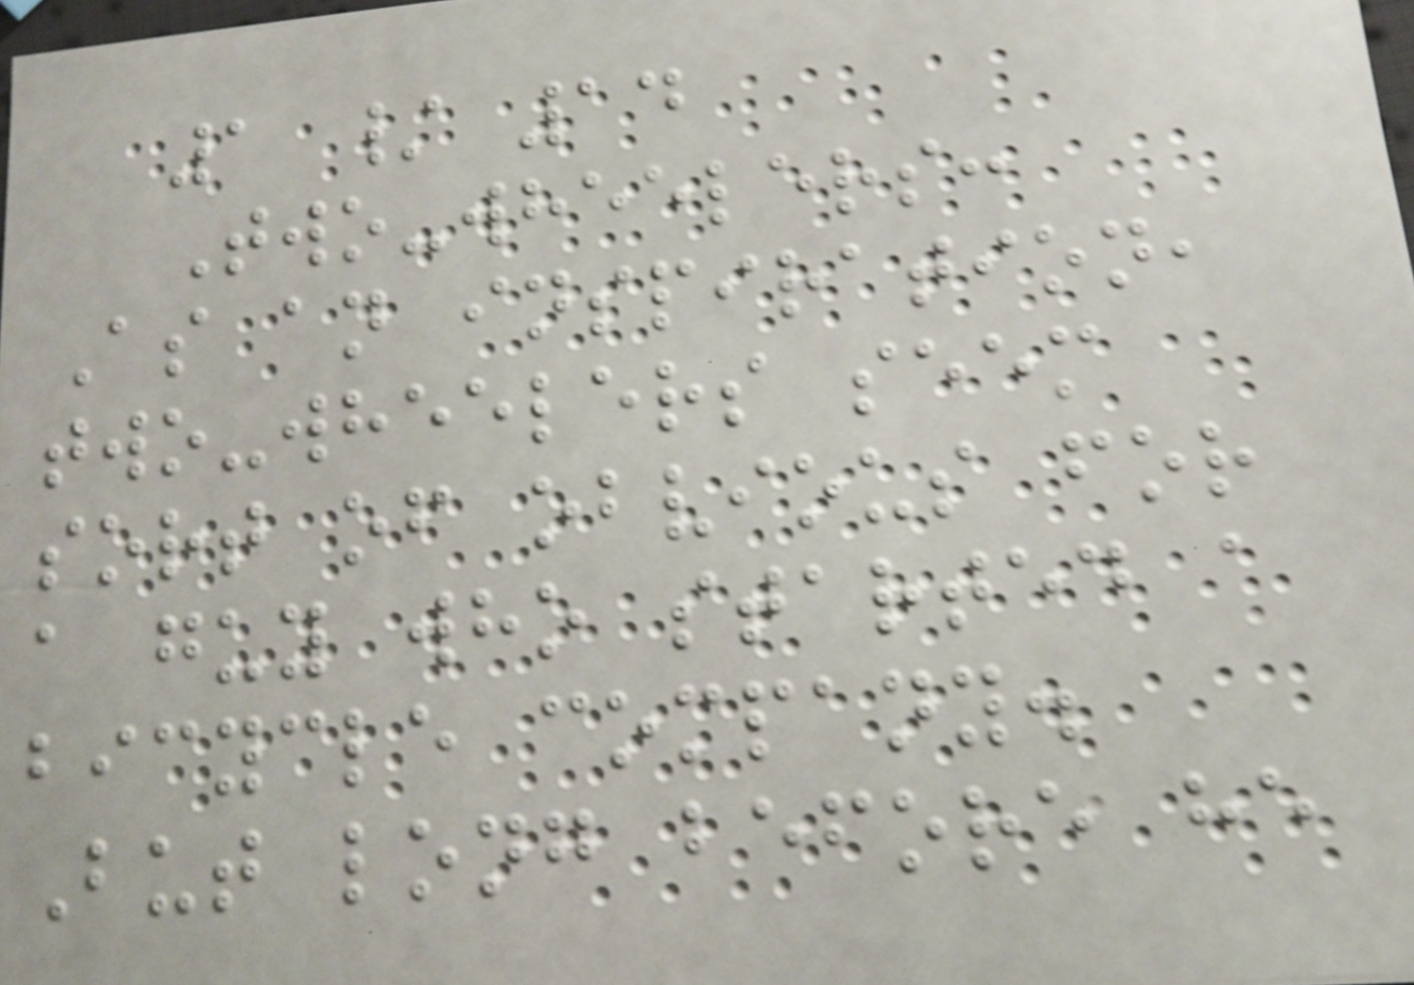1 / 14
Two-wheelers:
As an inspiration,
two-wheelers seem
sort of obvious for
a guy who started a
bicycle company.
But long before he
